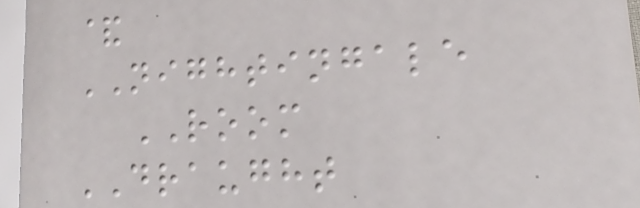&
NIGHTINGALE
ROOM
DRAUGHT
